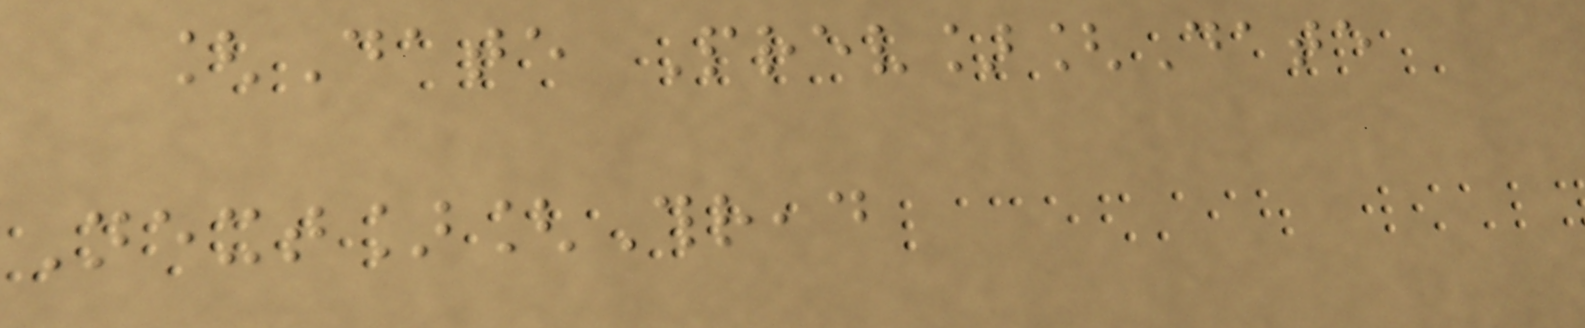[Date Prev][Date
Next][Thread
